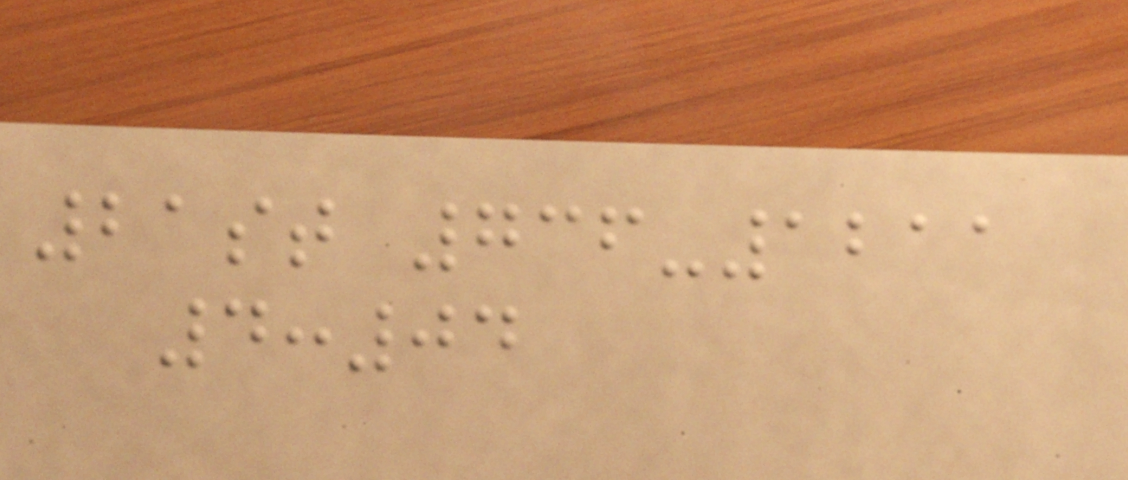21st 736-1211
4:04
